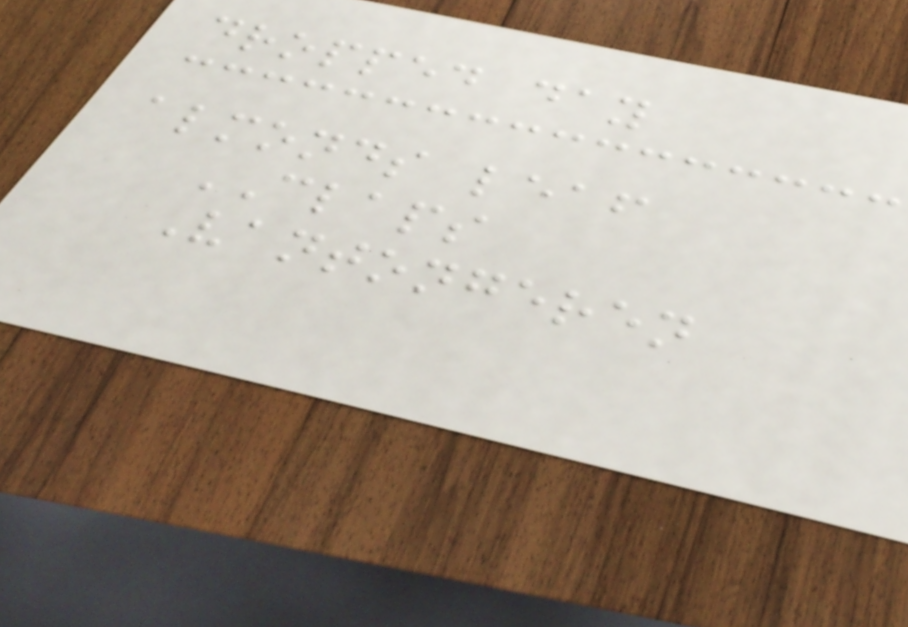dropped day
almonds leaf
CLAPS
Vantongeren
